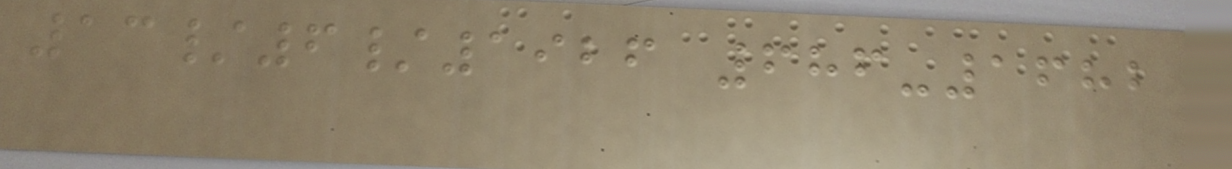13/6/1926 686-1682
